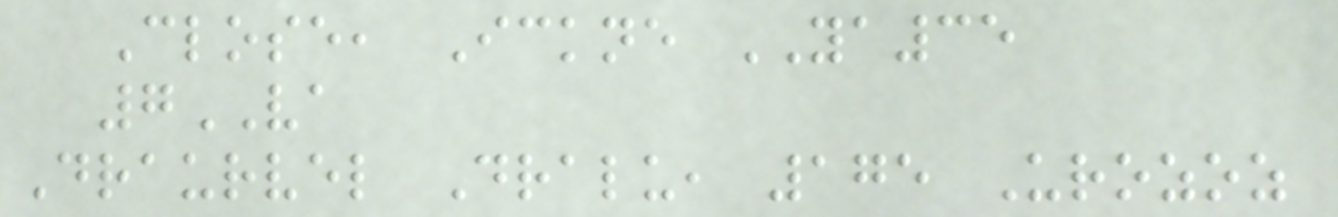Close, Ickne YA35
7VA
Draurvel Dralu, 175 Urozoz
